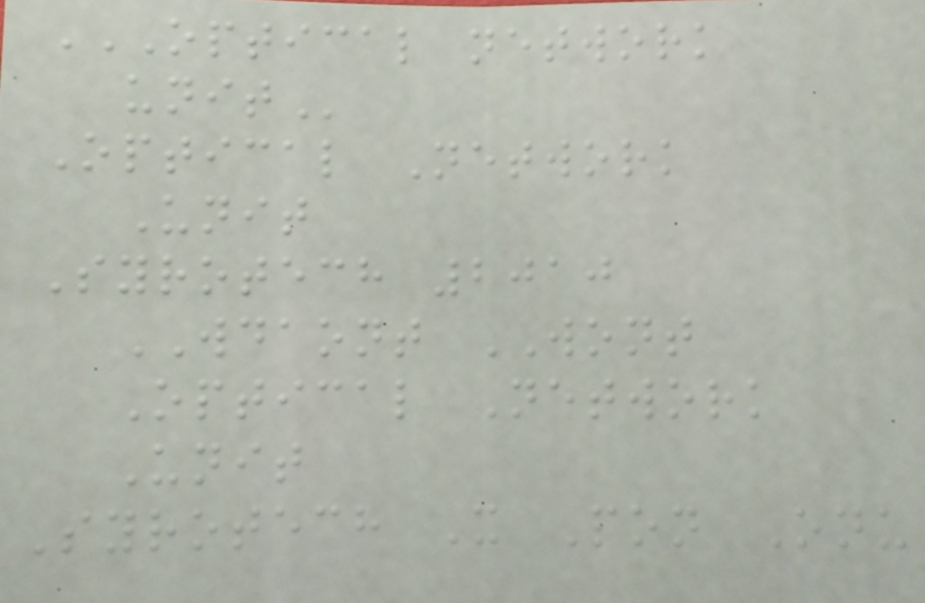OPTICAL NETWORK
UNIT
Optical Network
Unit
Syrotech 2010
WDAONT WONT
Optical Network
Unit
Syrotech X Pon Onu
